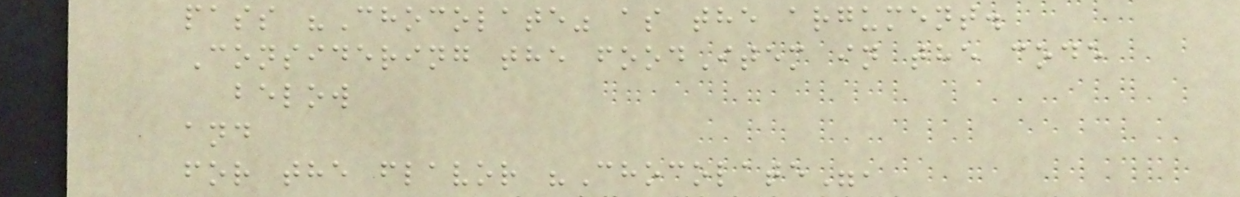pass "Chocolate" as the argument.
Considering the foodItem in the code
below
and
for the flavor "Chocolate",
